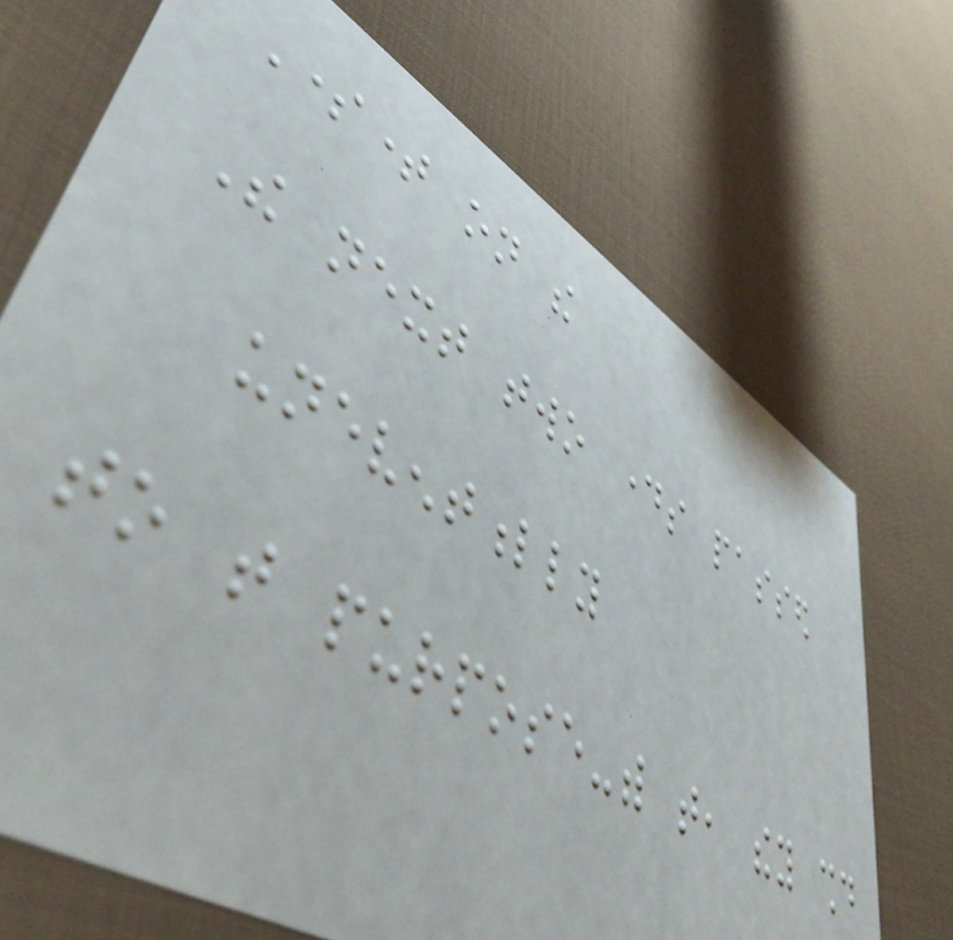Sometime on the
The next two days passed
uneventfully
to that purpose-with that, they should
